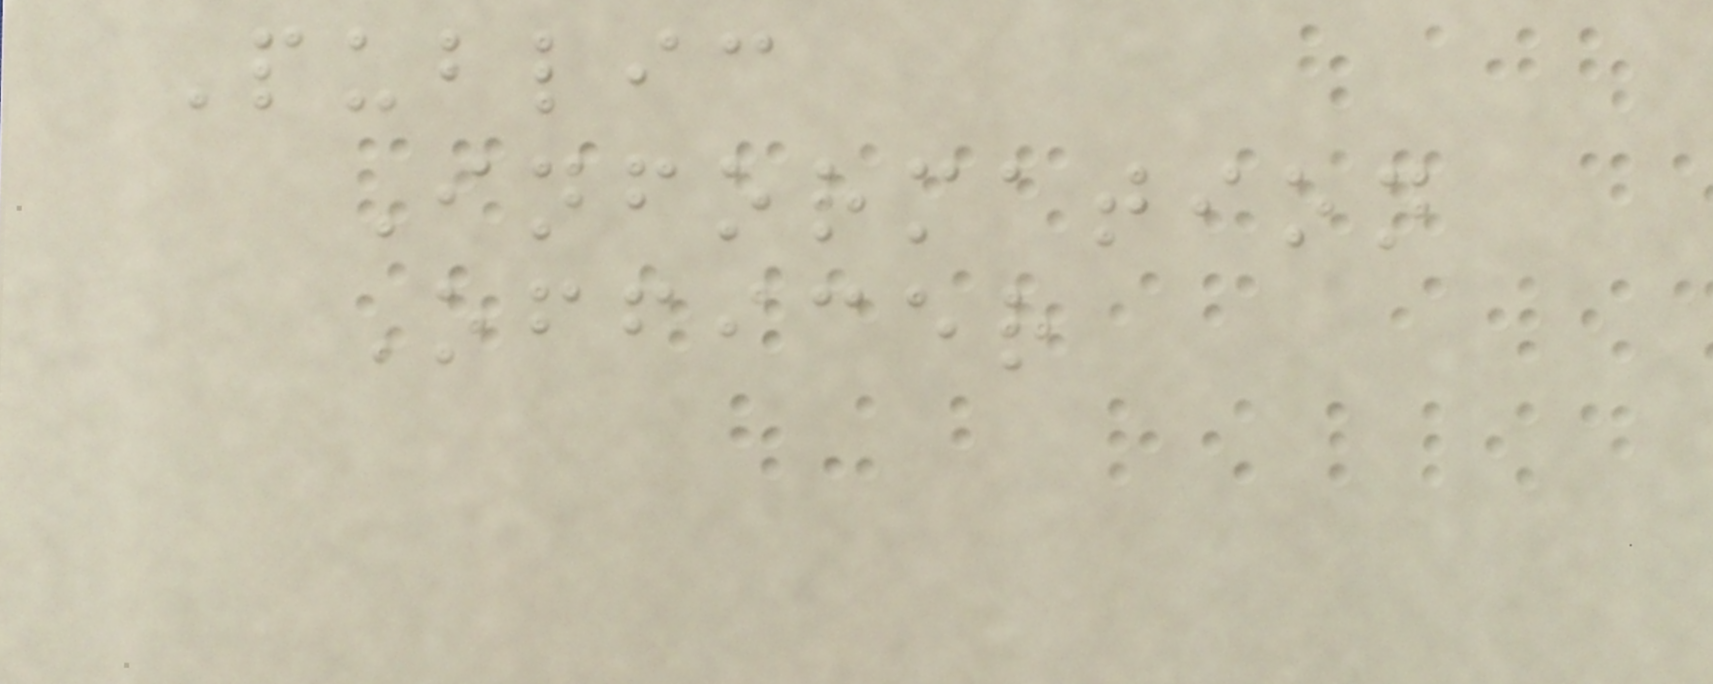Public
Information
Officer
